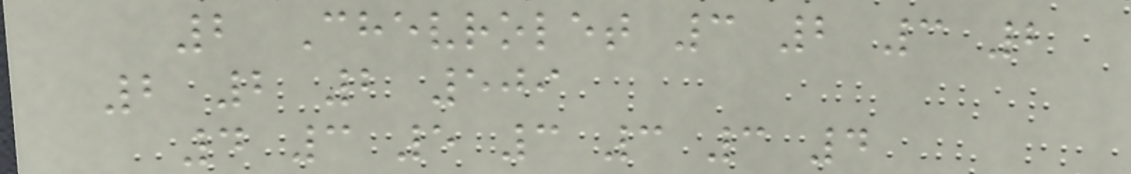2 Chevrolet 3 2 3 2
2 2 2 509
4 3 5 3 3 3 4
